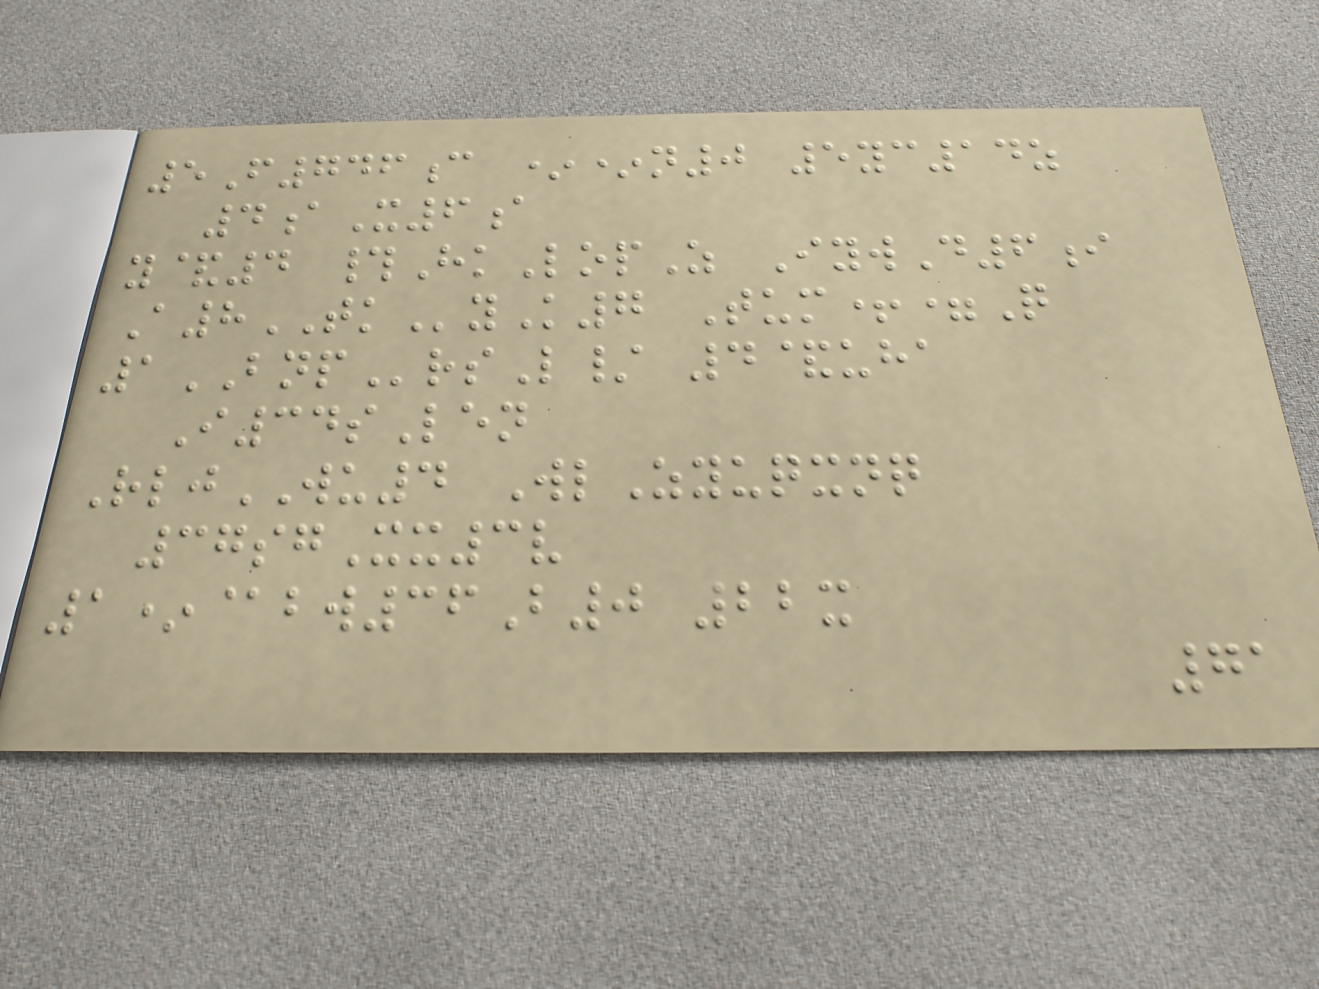5F746c **n0 5yc14z
4aX6a
y&4 #HkLopZ IywD6i
A8TKyK7 Tum+=Q
1BNPrsL/ 4&uha
I34sLen
RljWU4 WlZyuqxnq
37sgXx3v
1*@bw36B0 22x
71
